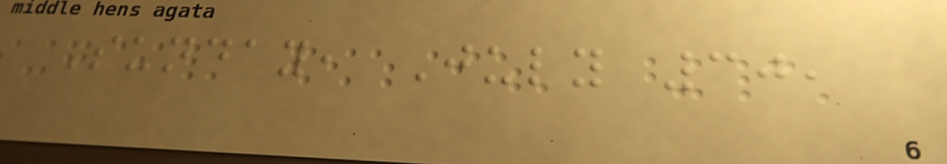Sunday, July 30,
